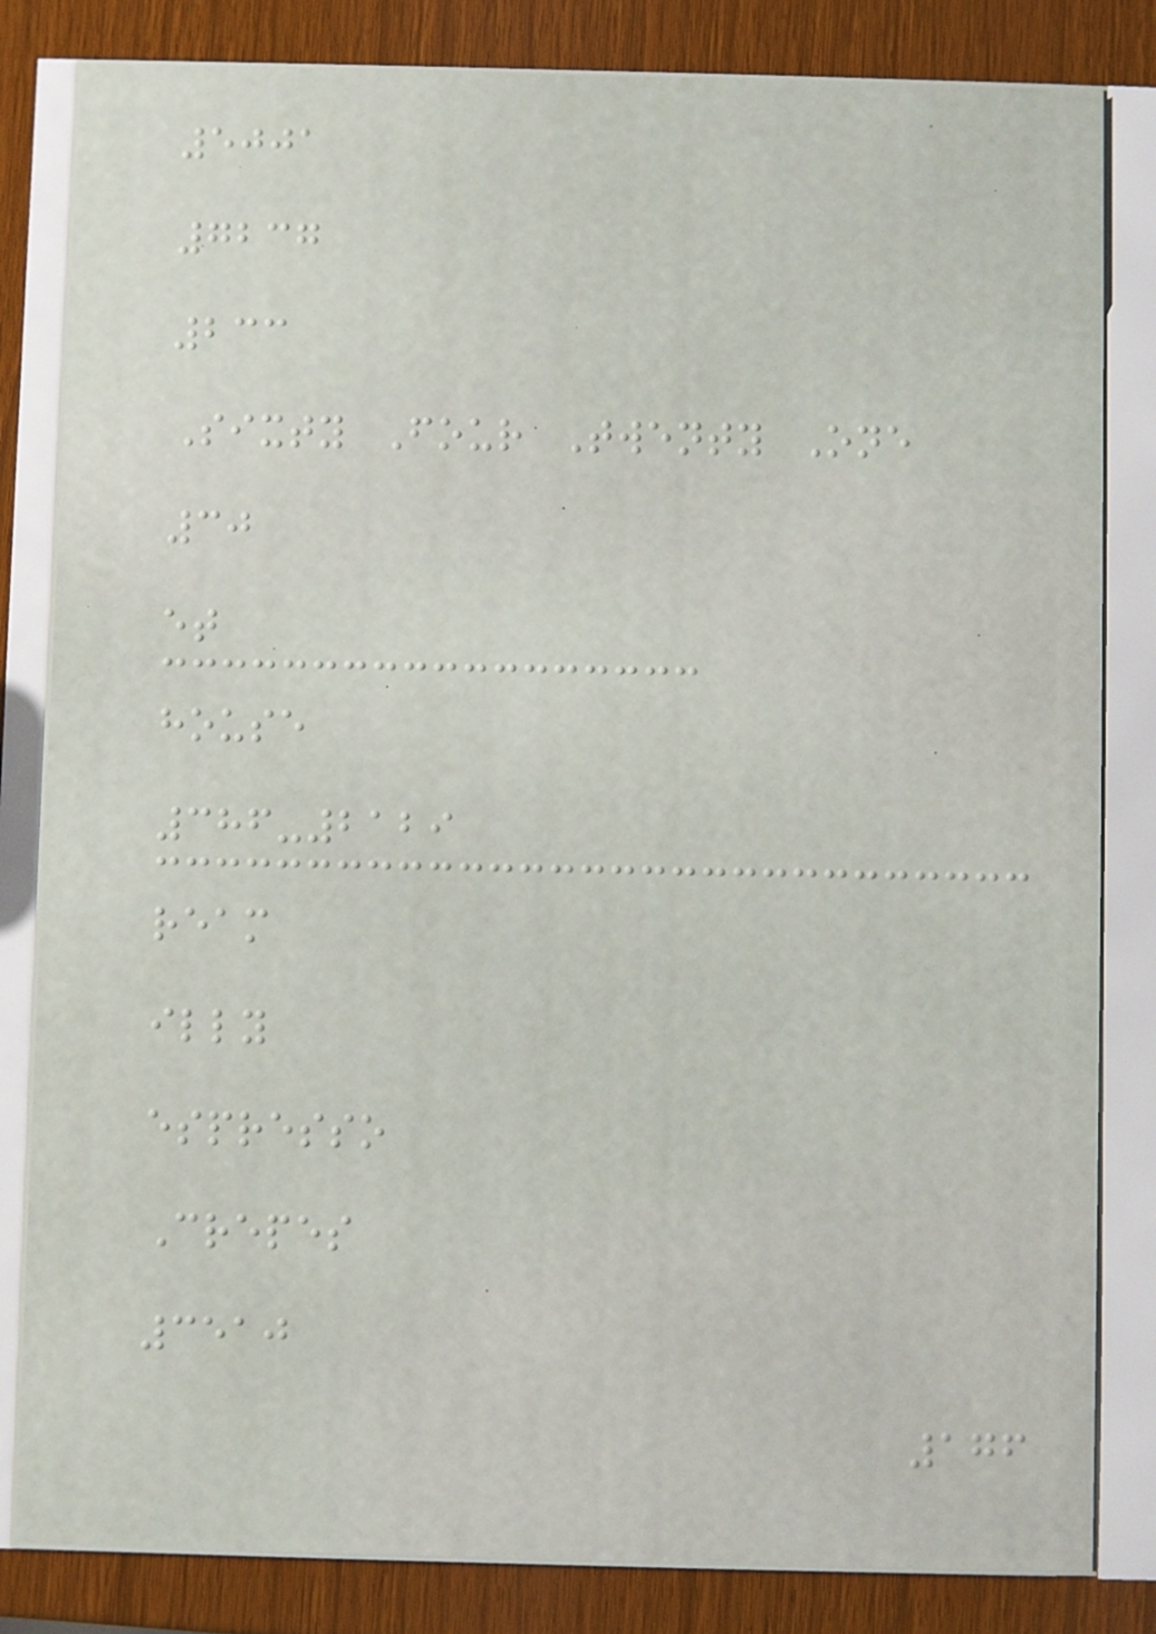5001
7237
233
Sixty Four Twenty One
30
et
house
386-2129
ream
illy
espresso
Crepes
3510
176
